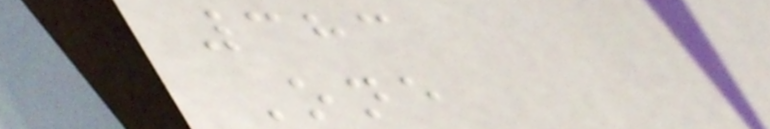383
One
